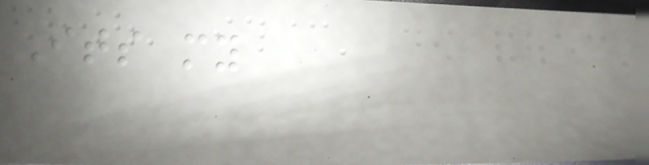Its my
